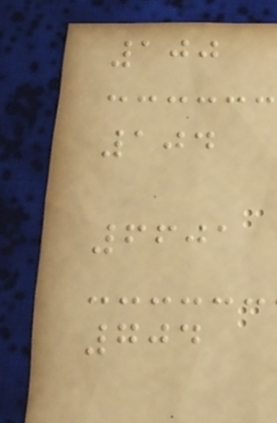100
104
6601
704
